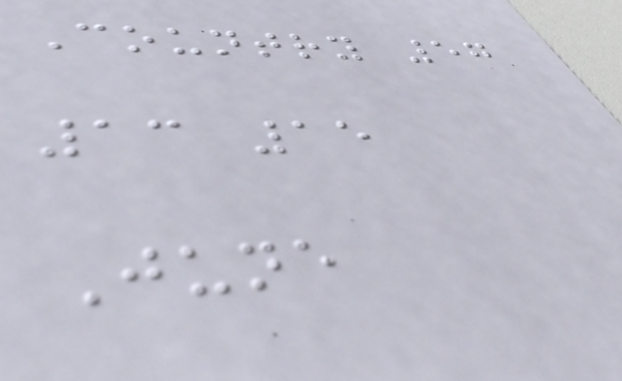Country 57
13 15
June
